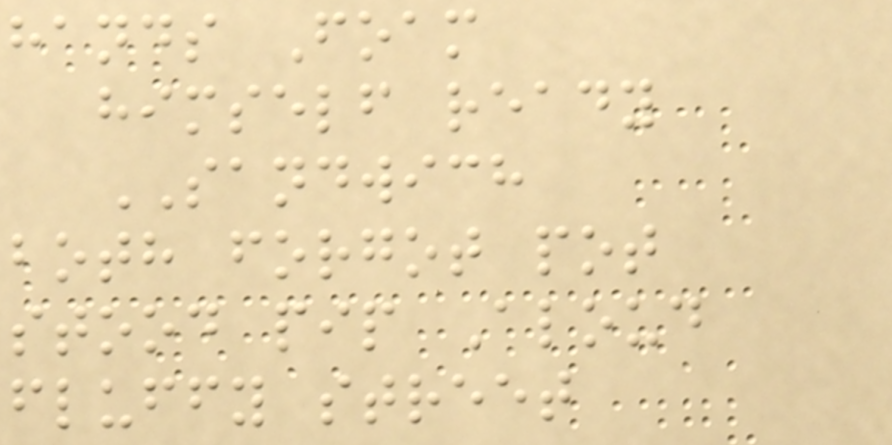hands Foam
himself ready
SANDWICH
both forgot pot
stood pip Aloud
fluffy street
